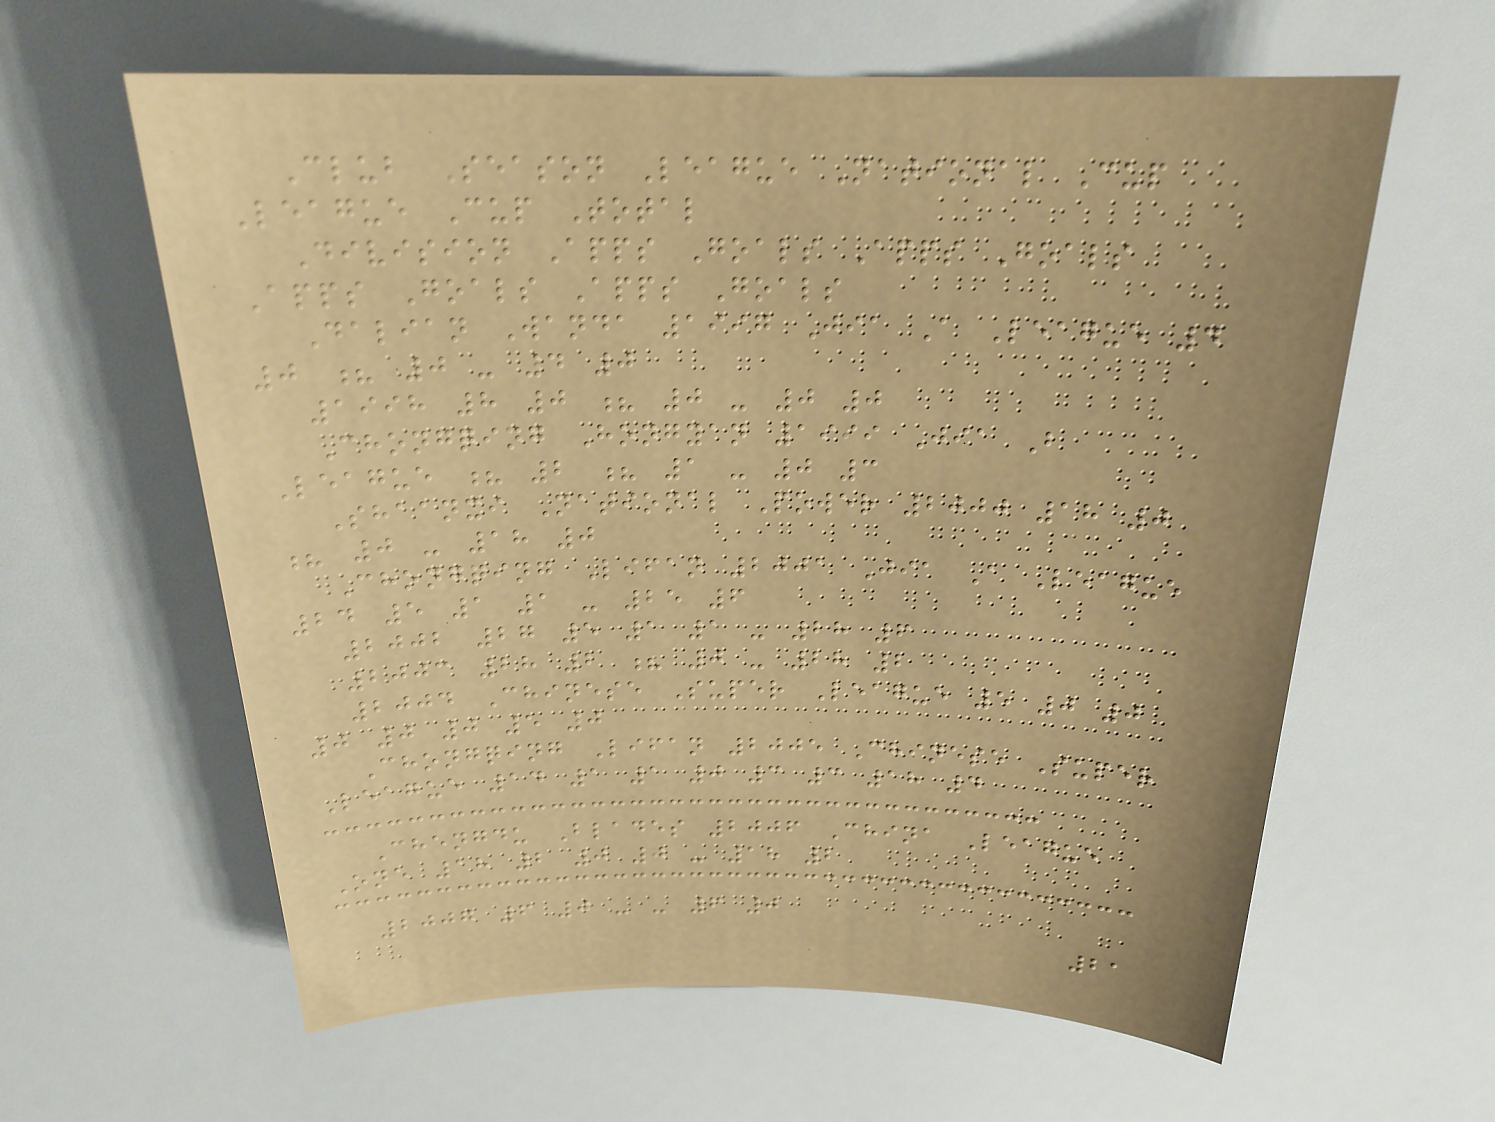Club Season League National Cup
League Cup Total
Division Apps Goals Apps Goals
Apps Goals Apps Goals
Dalian Wanda 1997 Jia A League 4
0 ? 0 - 4 0
1998 8 0 ? 0 - 0 0
Chongqing Hongyan 1999 Jia B
League ? 2 ? 1 - 0 3
Shaanxi National Power 2000 18 0
? 0 - 18 0
Chongqing Lifan 2001 Jia A League
24 5 1 1 - 25 6
2002 27 5 1 1 - 28 6
2003 28 2 ? 0 - 28 2
2004 Chinese Super League 5 0 0
0 0 0 5 0
Chongqing Lifan 2005 Chinese Super
League 14 1 1 0 3 3 18 4
Chengdu Blades 2006 China League
One 18 2 0 0 - 18 2
2007 6 0 - - 6 0
21
